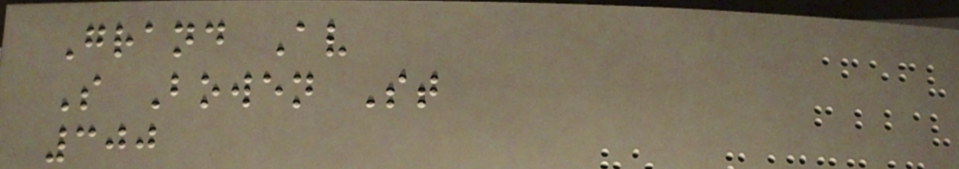Grand Av
S Bowen St
300
